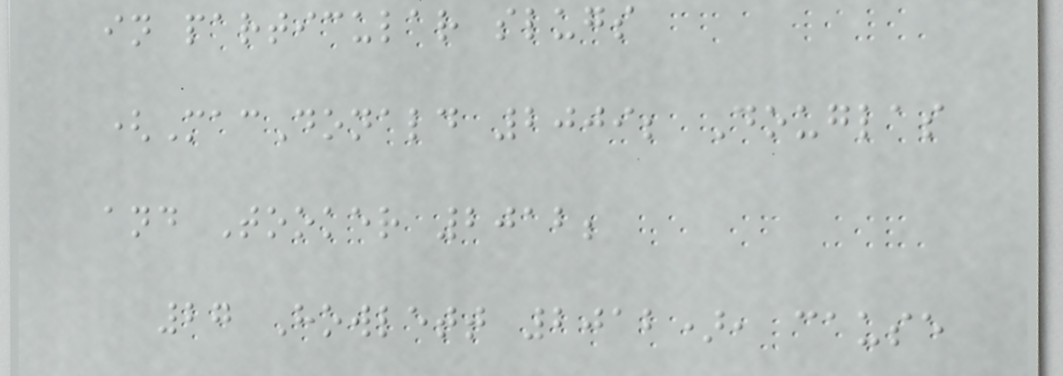in particular slugs
(MacDonald 2009; Douglas
and Tooker 2012;
27 Howlett 2012), cause
